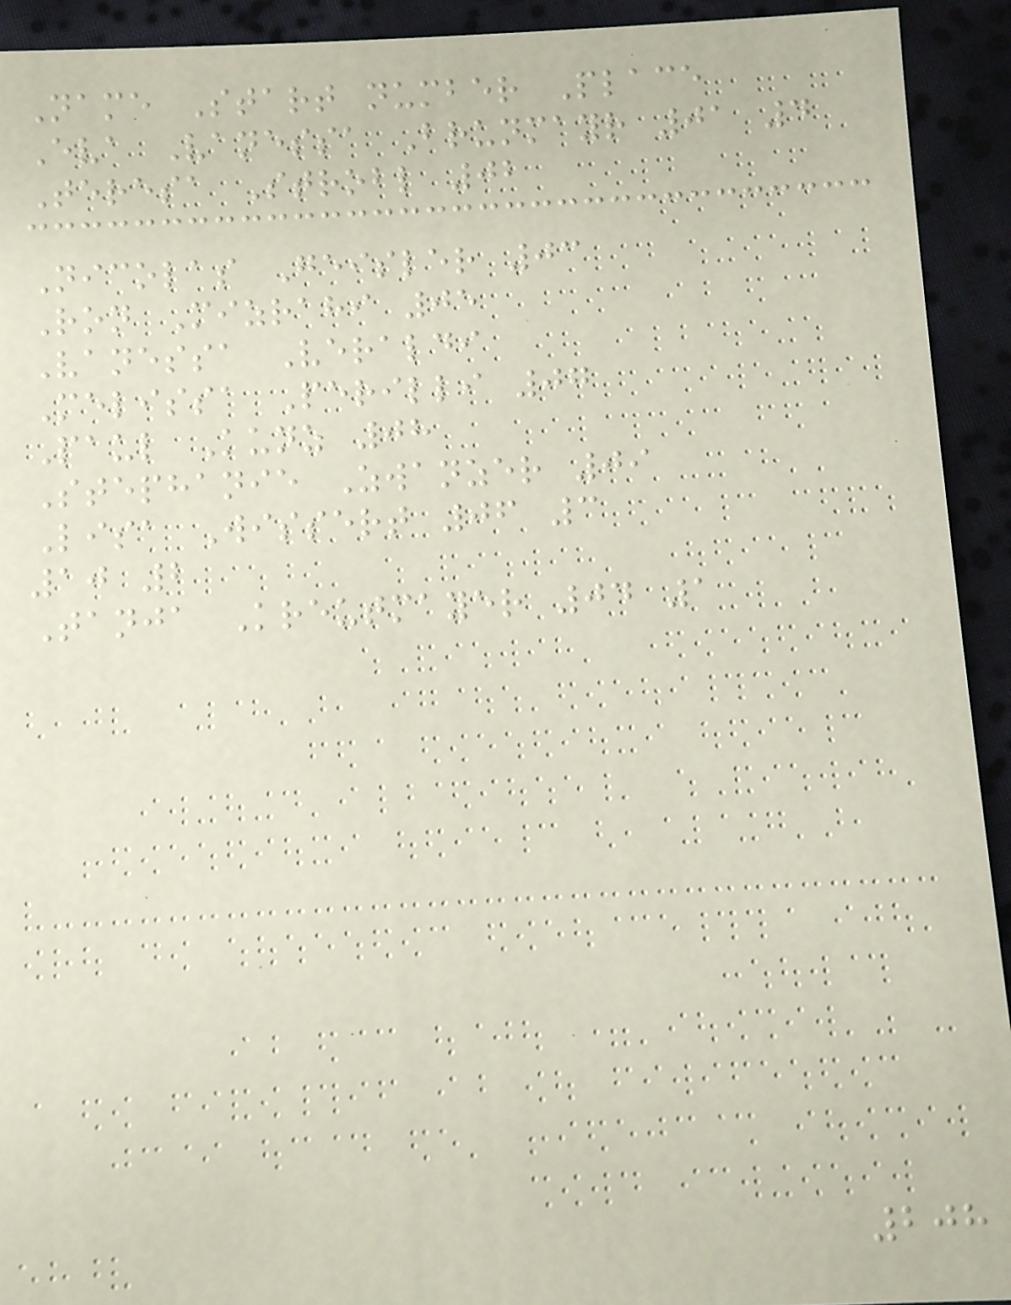Name Start number Place
Eva Vanessa Brunmayr 01 4
Teresa Strobl 02
Nicolas Geisler 03
Ron Mizrahi 05
Vanessa Veraldi
Melissa Perilli 07
Paul Kunz 08
Stephanie Zwanzer 09
Lisa Wissert 06 3
10 2
Tanja Kreutmayer 04 1
208
